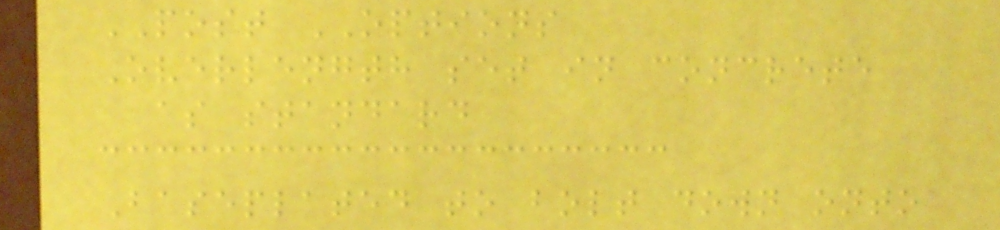POST OPTIONS
Overlength set in concrete
as standard
Baseplated to bolt down onto
